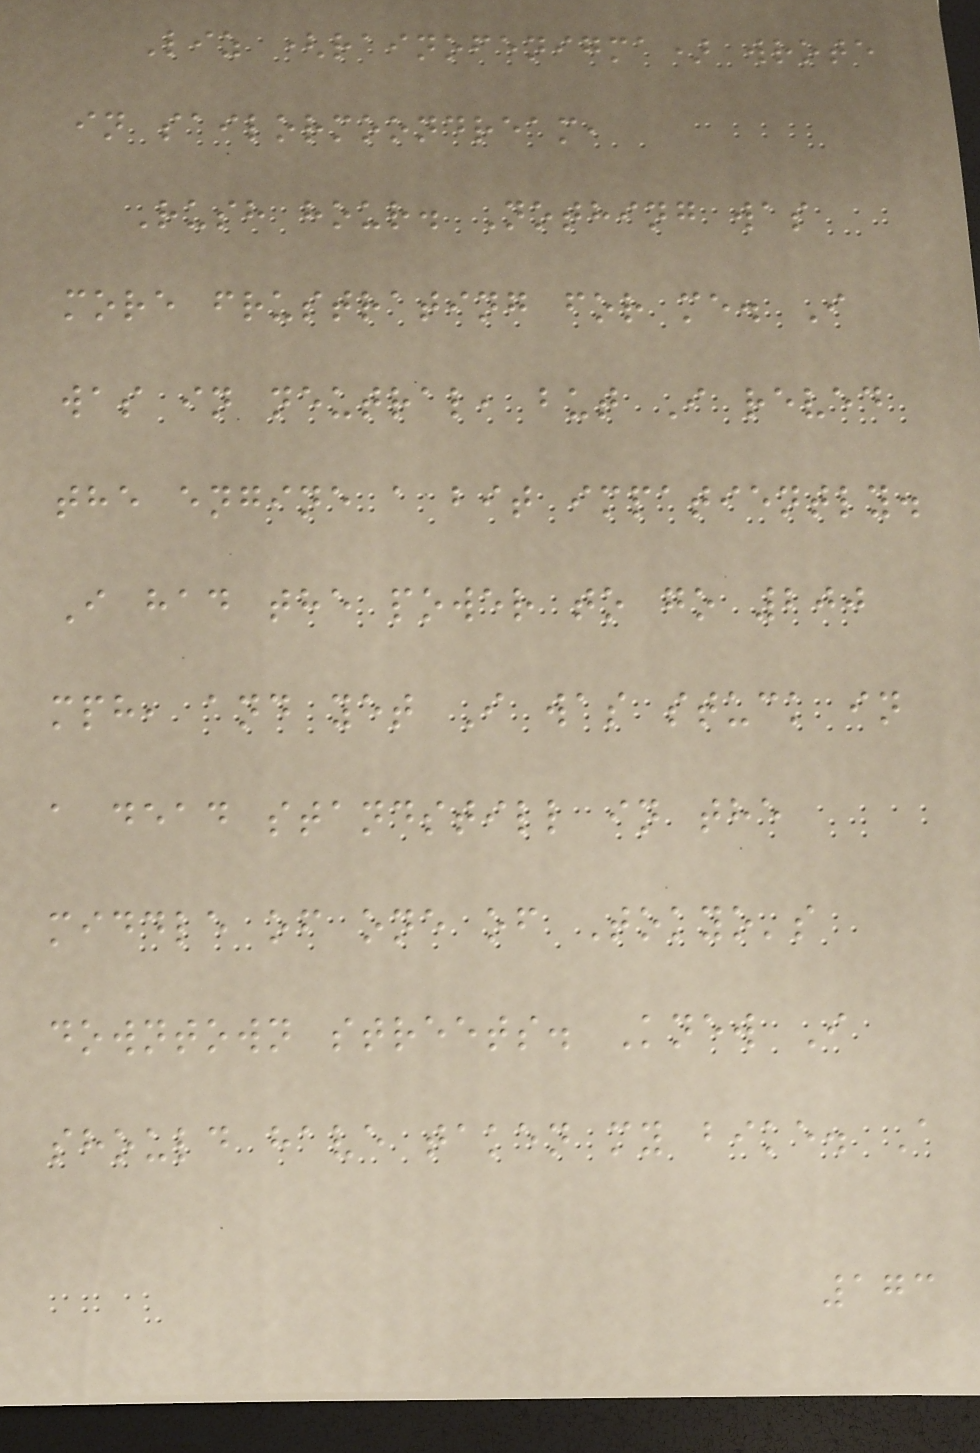Liz (rainofenigma) wrote
in sailormoondream,
Rush hour. Nothing was
more frustrating for me. I
was in neutral, but I reved
the engine a bit impatiently.
I had the power to go 200
mph, and yet I was stuck in
a dead standstill in the
middle of one of Tokyo's
downtown streets. Knew I
should have taken my bike. A
173
